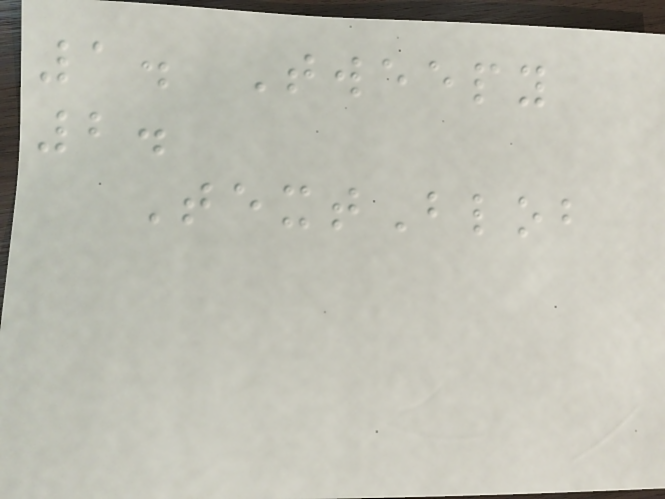1. Tweepy
2.
TextBlob
